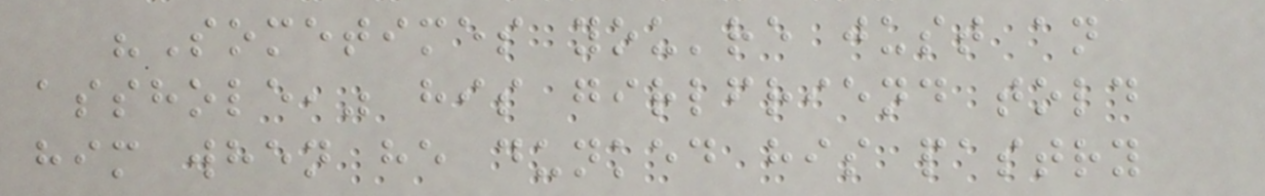"Sometimes you're just an
asshole," his girlfriend told
him when he dunked his pastry
